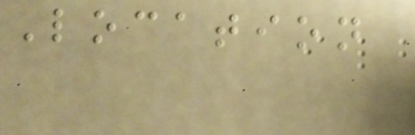Location
